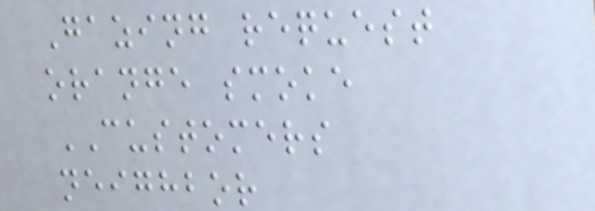Gazing request
orange smoke
CUSTOMERS
neighbor
